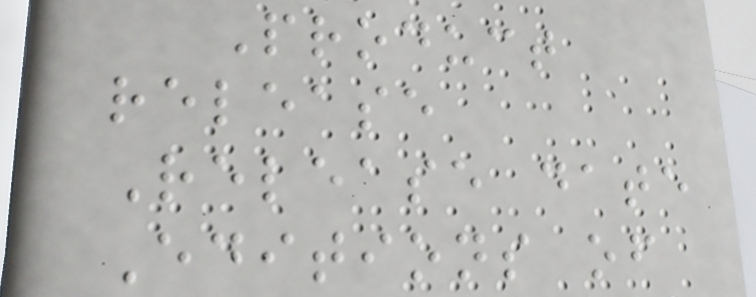Product
release
Release date
Editions of
